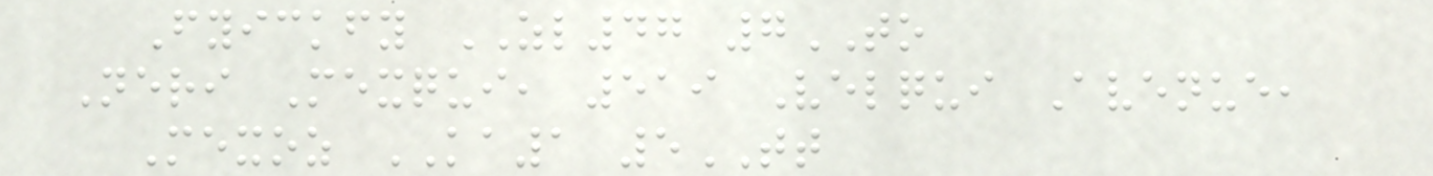Fyickfy ZL47 7TO
Neri Mexqui, 519 Velqui Avenue,
Mexoz KA1 5TT
